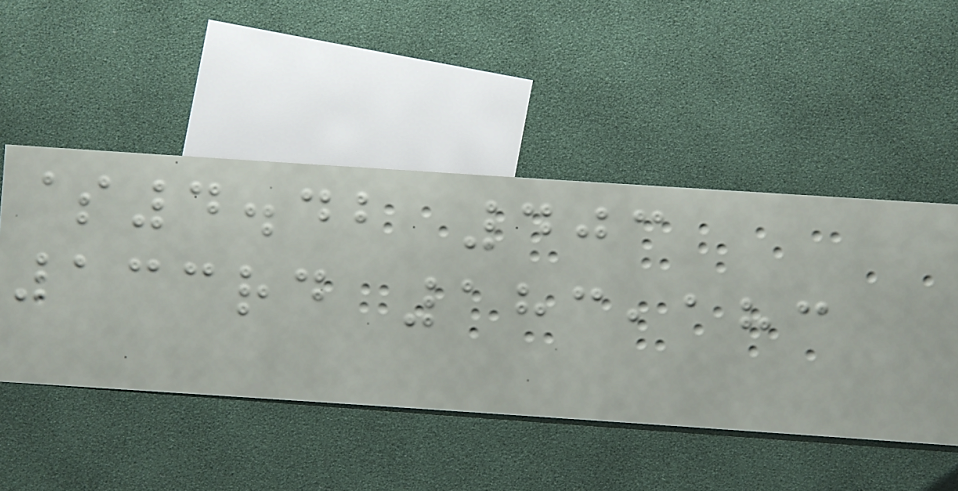$4.42 403
133rd 183,183
